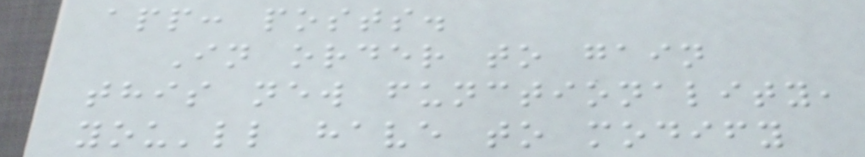app: posts.
In order to gain
this new functionality,
you'll have to modify
